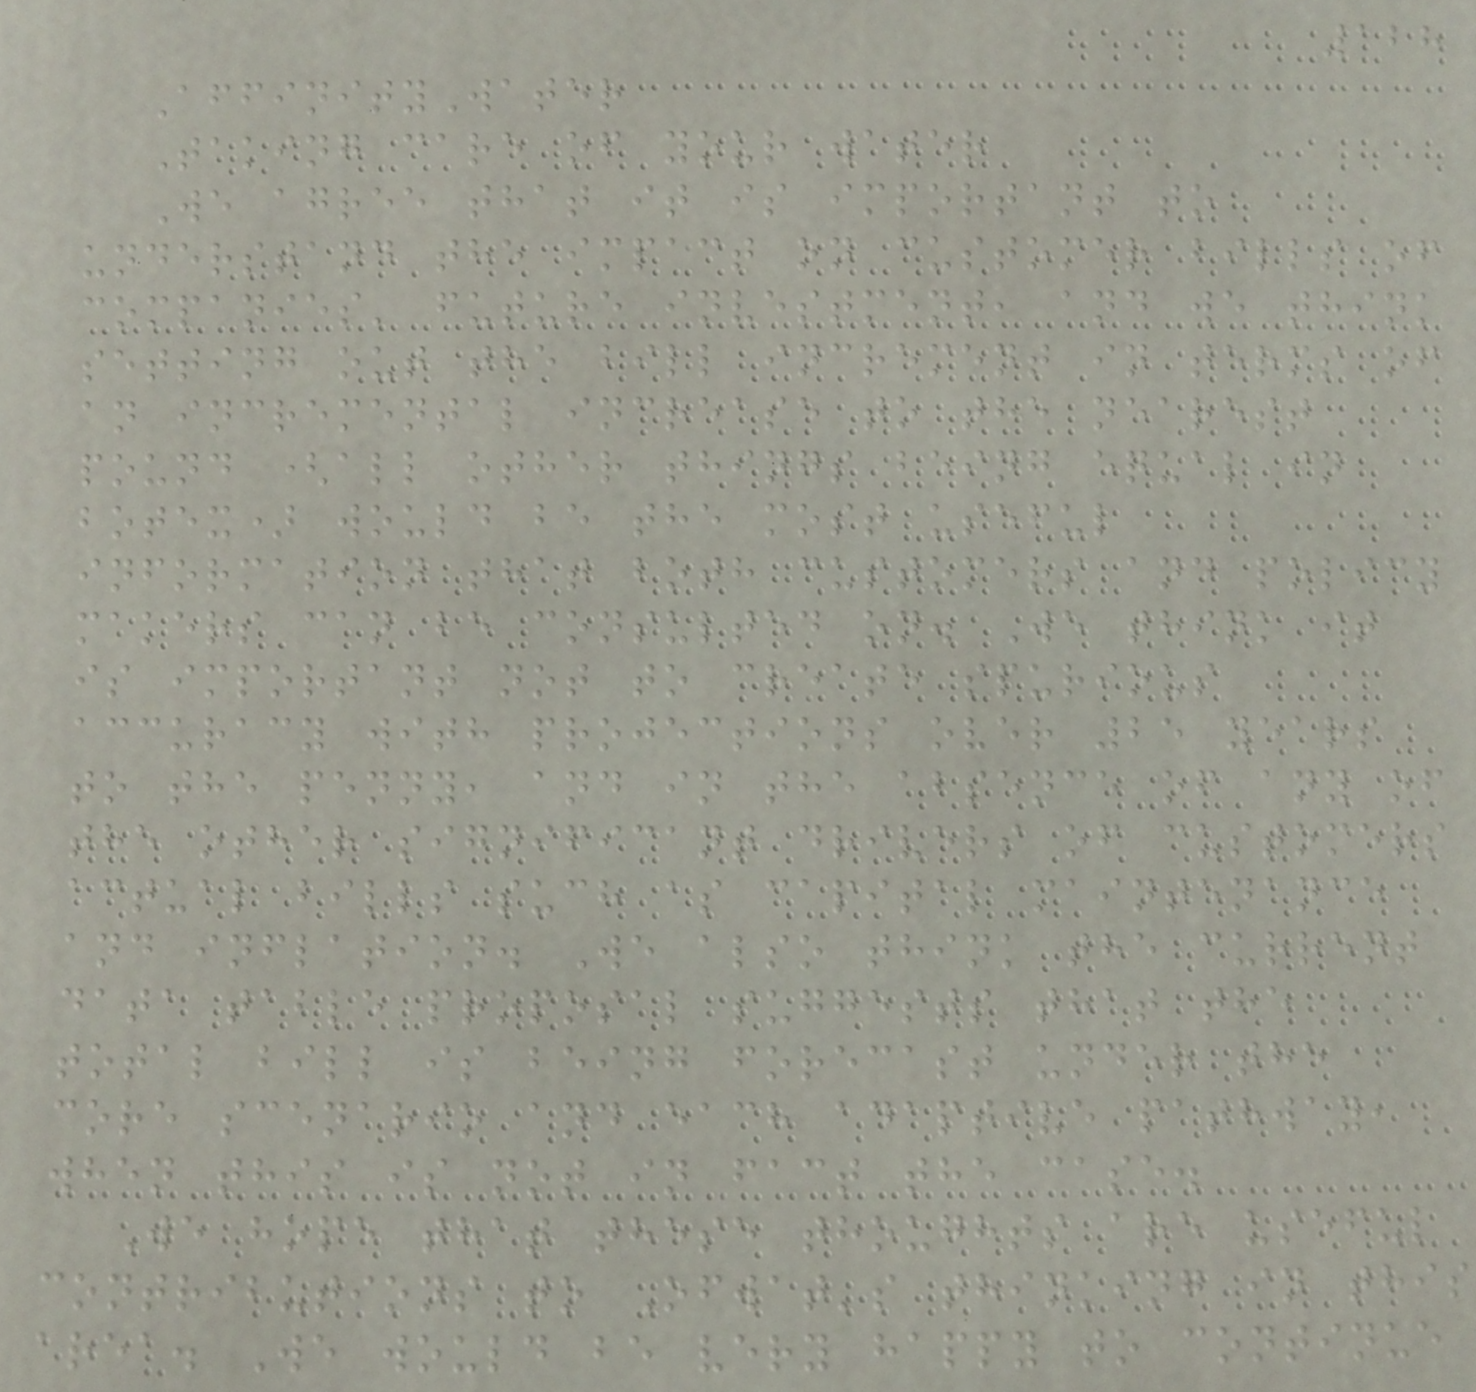128
AffinityWater
Taking care of your water
We agree that it is important to
understand the impact on customer bills of
companies' future investment, and we think
setting out the bill increment in terms of
an incremental increase to the nearest
pound (all other things being equal in
botex) would be the most useful
information that both customers and policy
makers can be consulted on. We think it
is important not to create spurious
accuracy with projections over 25 years
to the penny, and in the absence of any of
the other significant drivers of customers
actual bills such as capital maintenance
and inflation. We also think the current
data table proposal suggests that the
total bill is being forecast under the
core scenario and each adaptive pathway,
when this is not in fact the case.
We hope that these thoughts are useful
contributions to Ofwat's thinking in this
area. We would be very happy to continue
